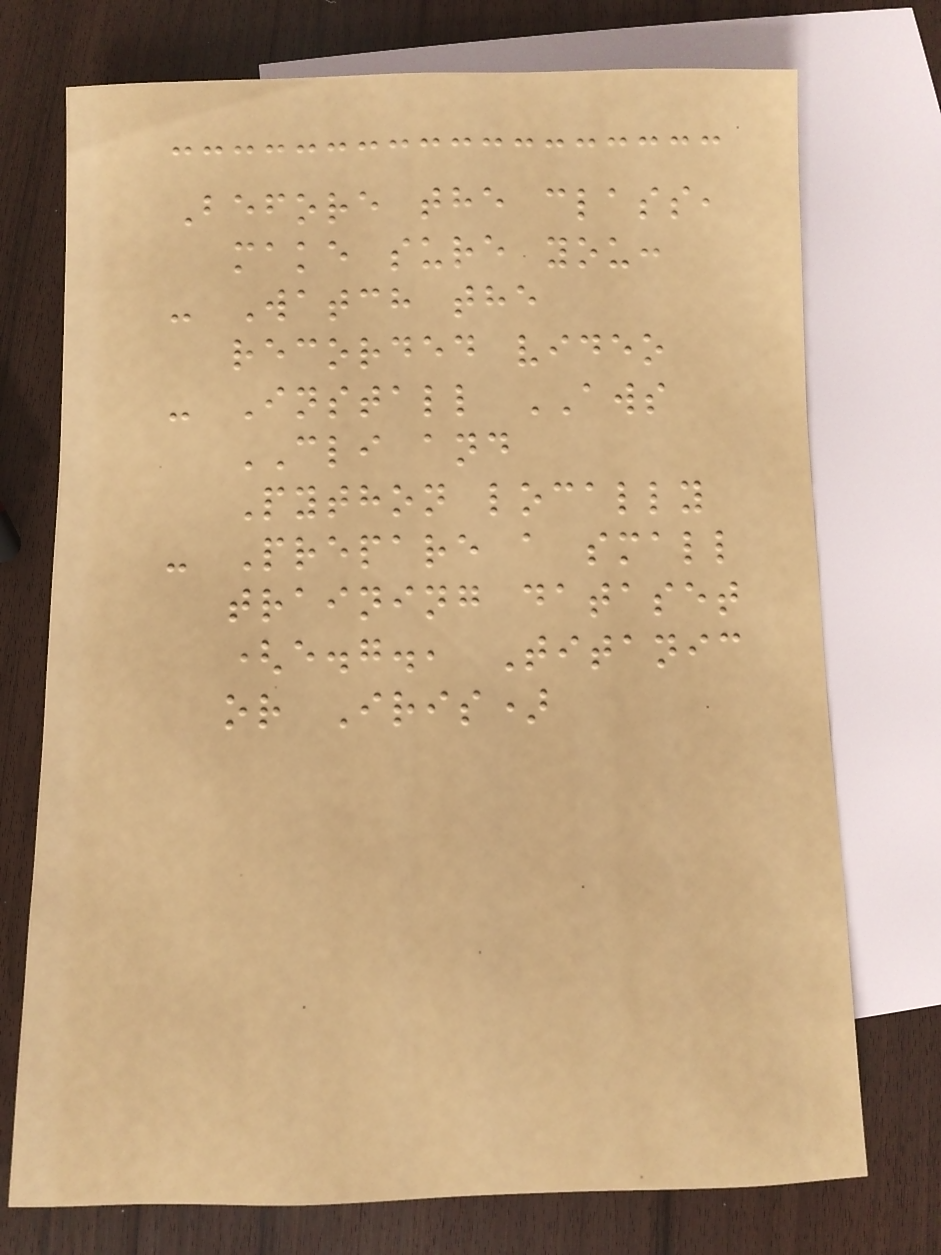Before the class,
make sure you:
- Watch the
recorded video
- Install AWS
CLI and
Python locally
- Prepare a small
training dataset
(e.g., Titanic
or Iris)
